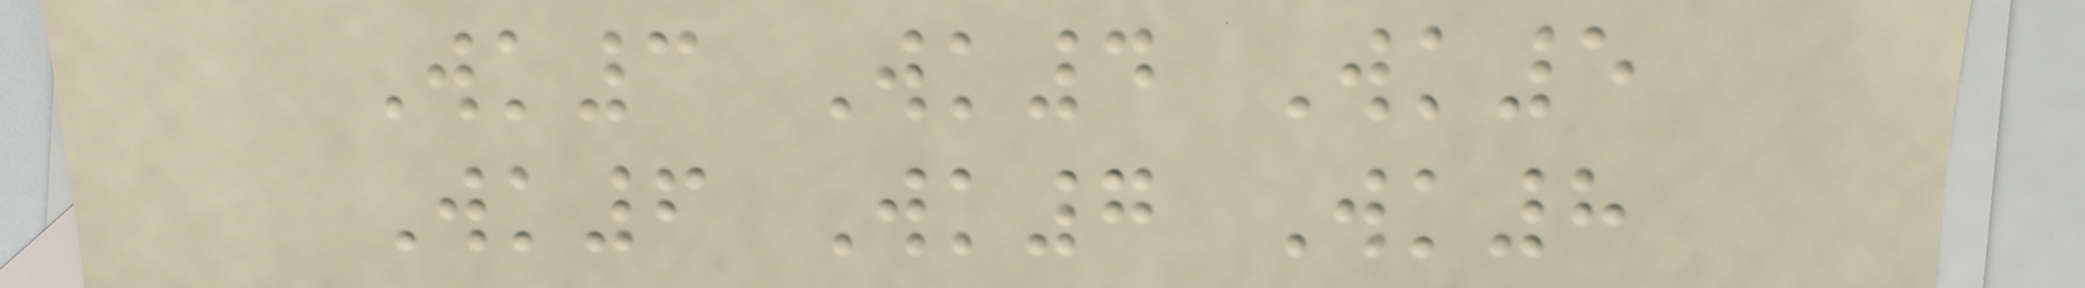Wk3 Wk4 Wk5
Wk6 Wk7 Wk8
